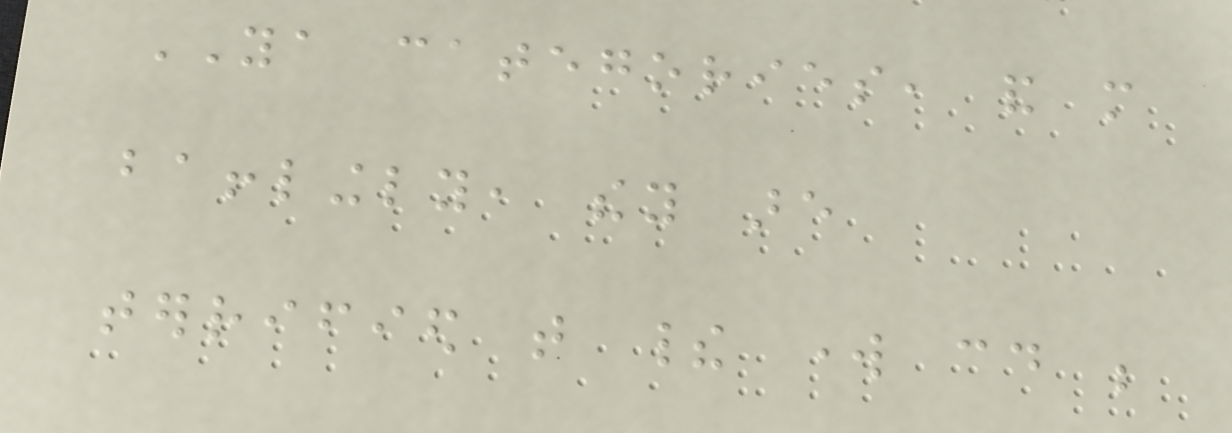YA categories, and more
bafflingly, they are
terrified that their work could be
